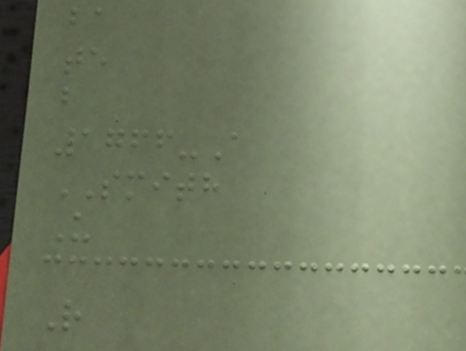ba
te
b
1766-A
SMITH
U
R
